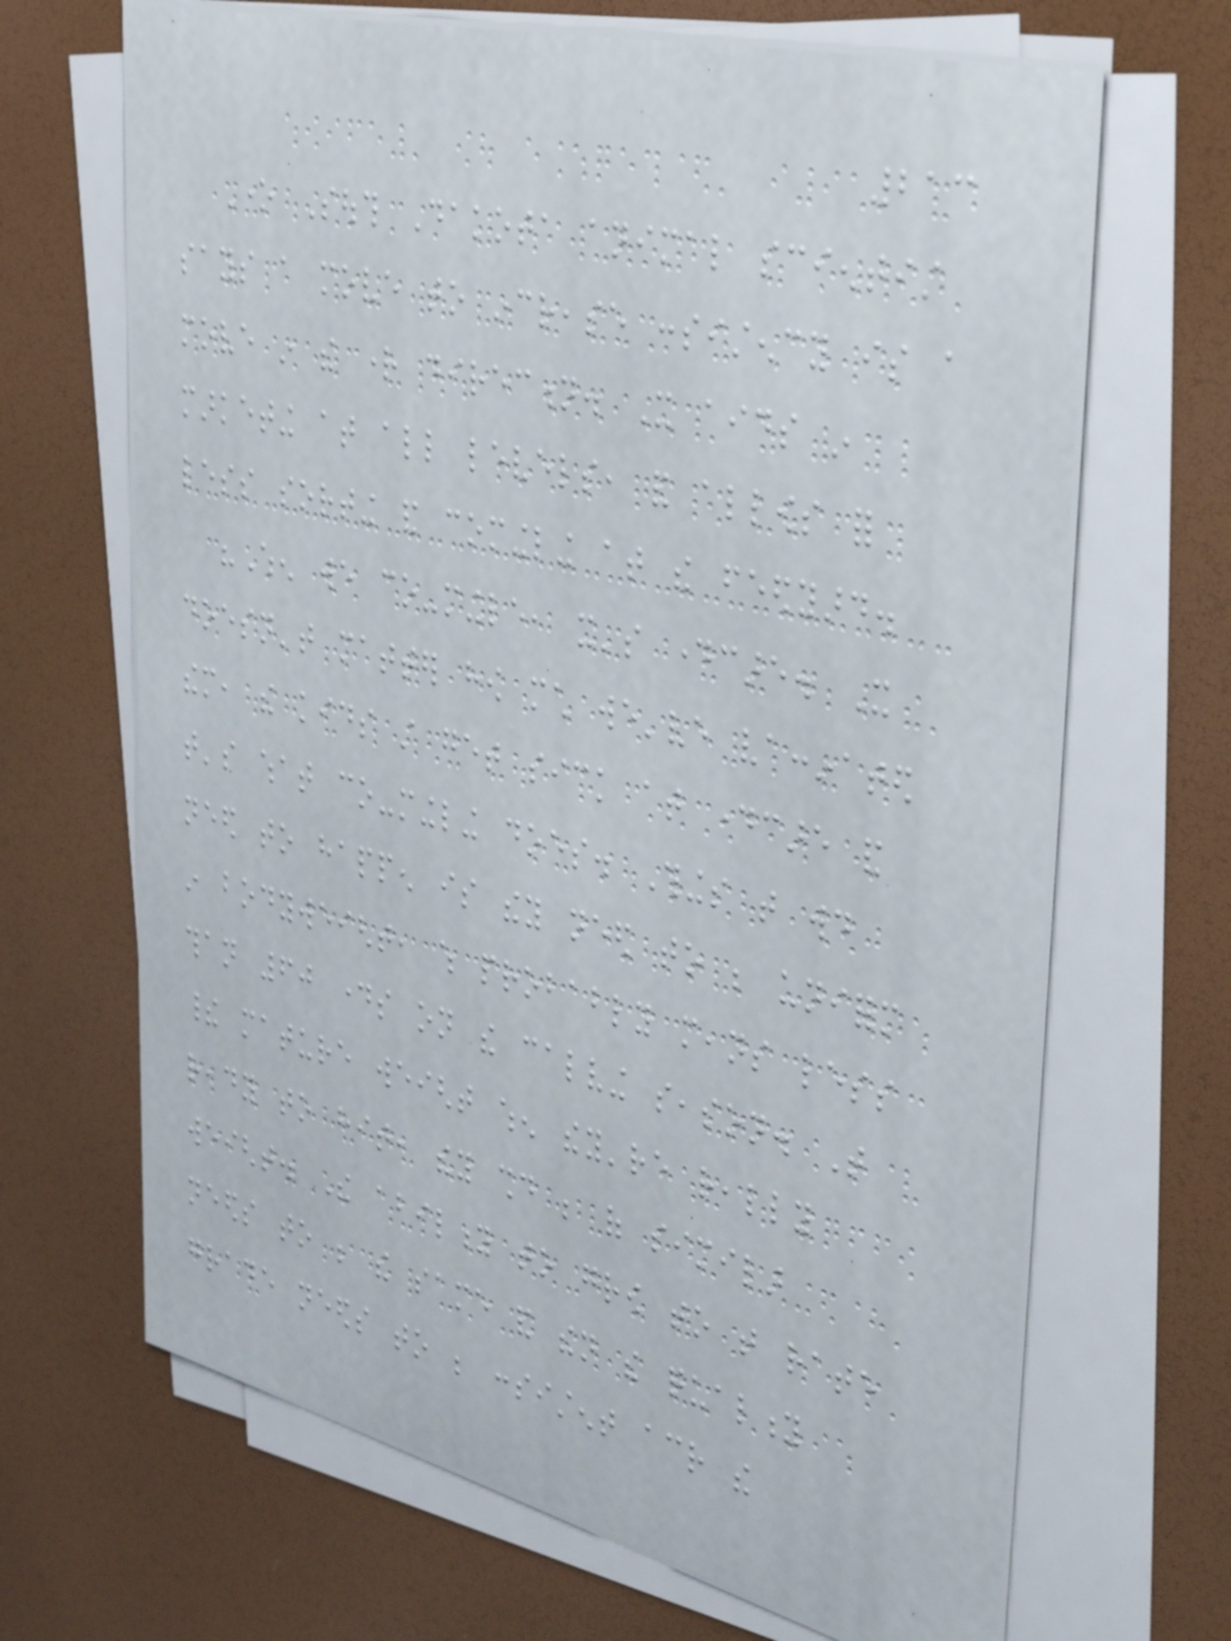213
One South Dakota animal scientist
says a move to increase consistency is a
move in the right direction. It aids in
marketing at all levels, and allows for
less sorting and comingling at the feedyard.
"When we co-mingle, it's daycare. It
doesn't matter how much we've vaccinated
them, the kids still get sick at daycare and
that's what co-mingling does. Things that would
need to happen is they need to be uniform
in bodyweight, which probably means less
than 60 days on the calving season. That
their mature weight when they're really
ready to hit, they should be of similar
weight. The ability to grow to that rate
needs to be the same and then the quality
grade needs to be consistent across the
